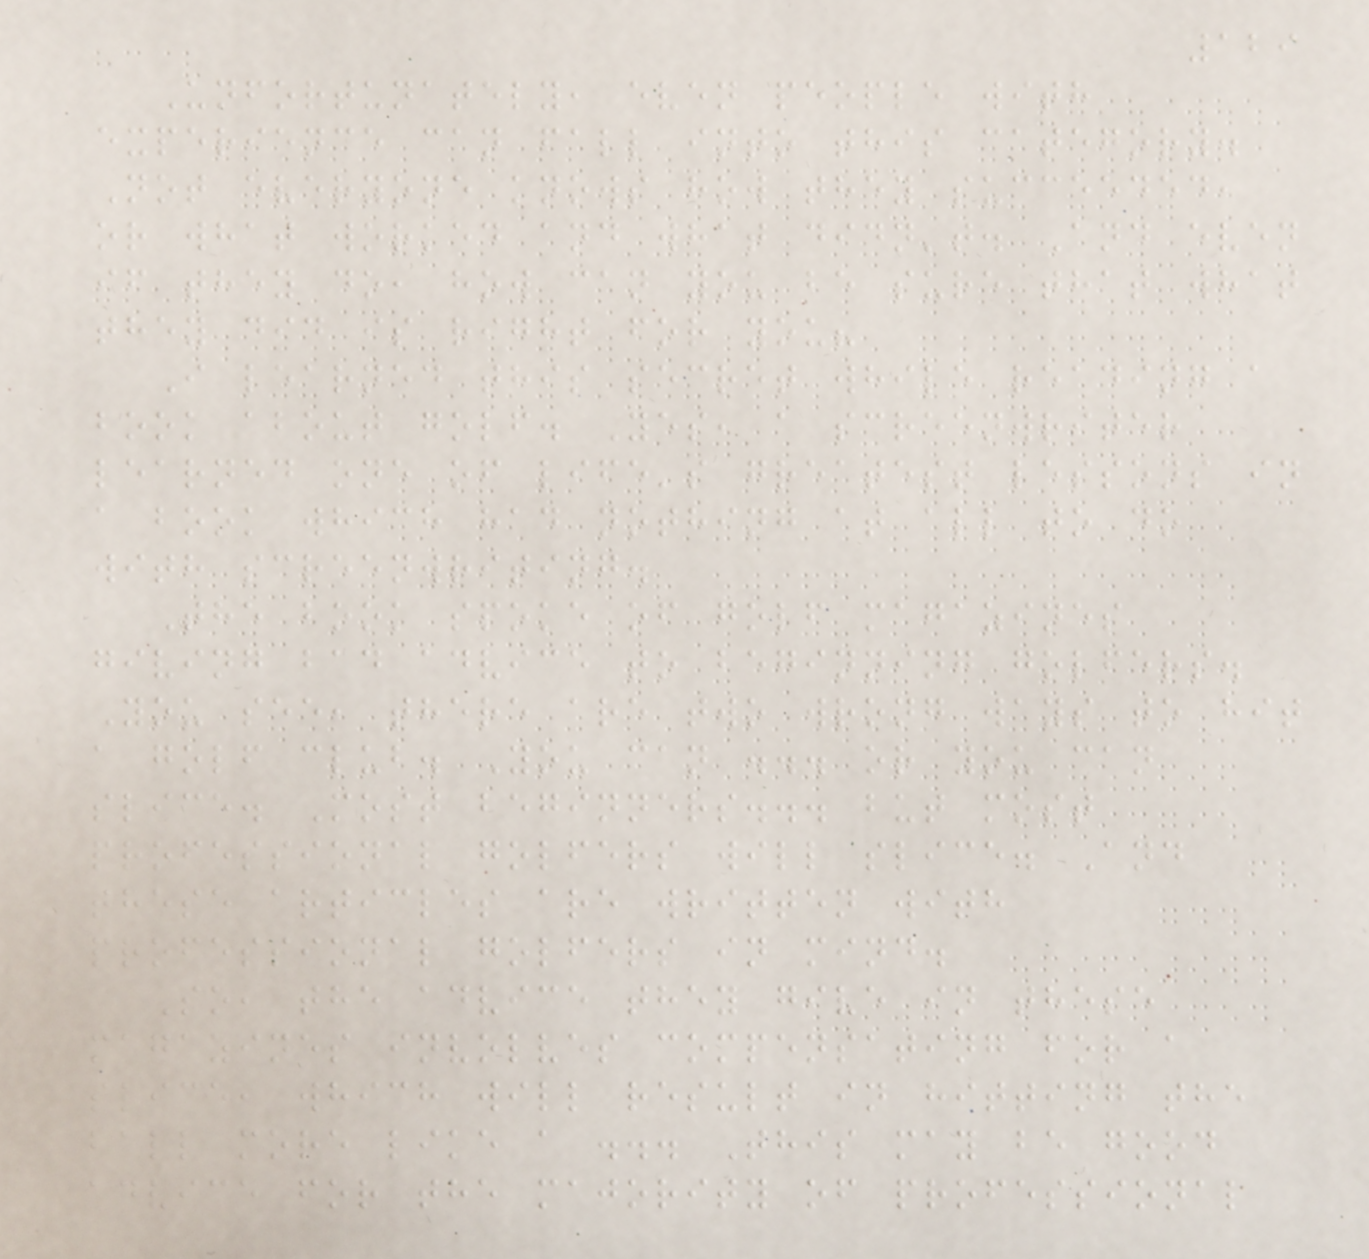129
Unfortunately, even people with
experience can fall into this category.
Not everyone knows how they succeeded,
or what worked and what didn't. And even
if they do, how can you be sure that what
they did is right for you?
I learned this secret while reading a
book about golf. Yes, a screenwriter
learned one of life's greatest lessons in
a book which had nothing at all to do
with screenwriting.
The book spoke of golf magazines
giving bad advice to beginning golfers.
You see, there are two wrong ways to hit
a golf club. You can ... or you can
slice. Most beginners... but most
professional golfers will slice. And
these articles are written with
professional golfers in mind.
So, the advice they give in these
magazines involves compensating for a
slice, which will result in hitting the
ball more like a ... This may be good
advice for the majority of professional
